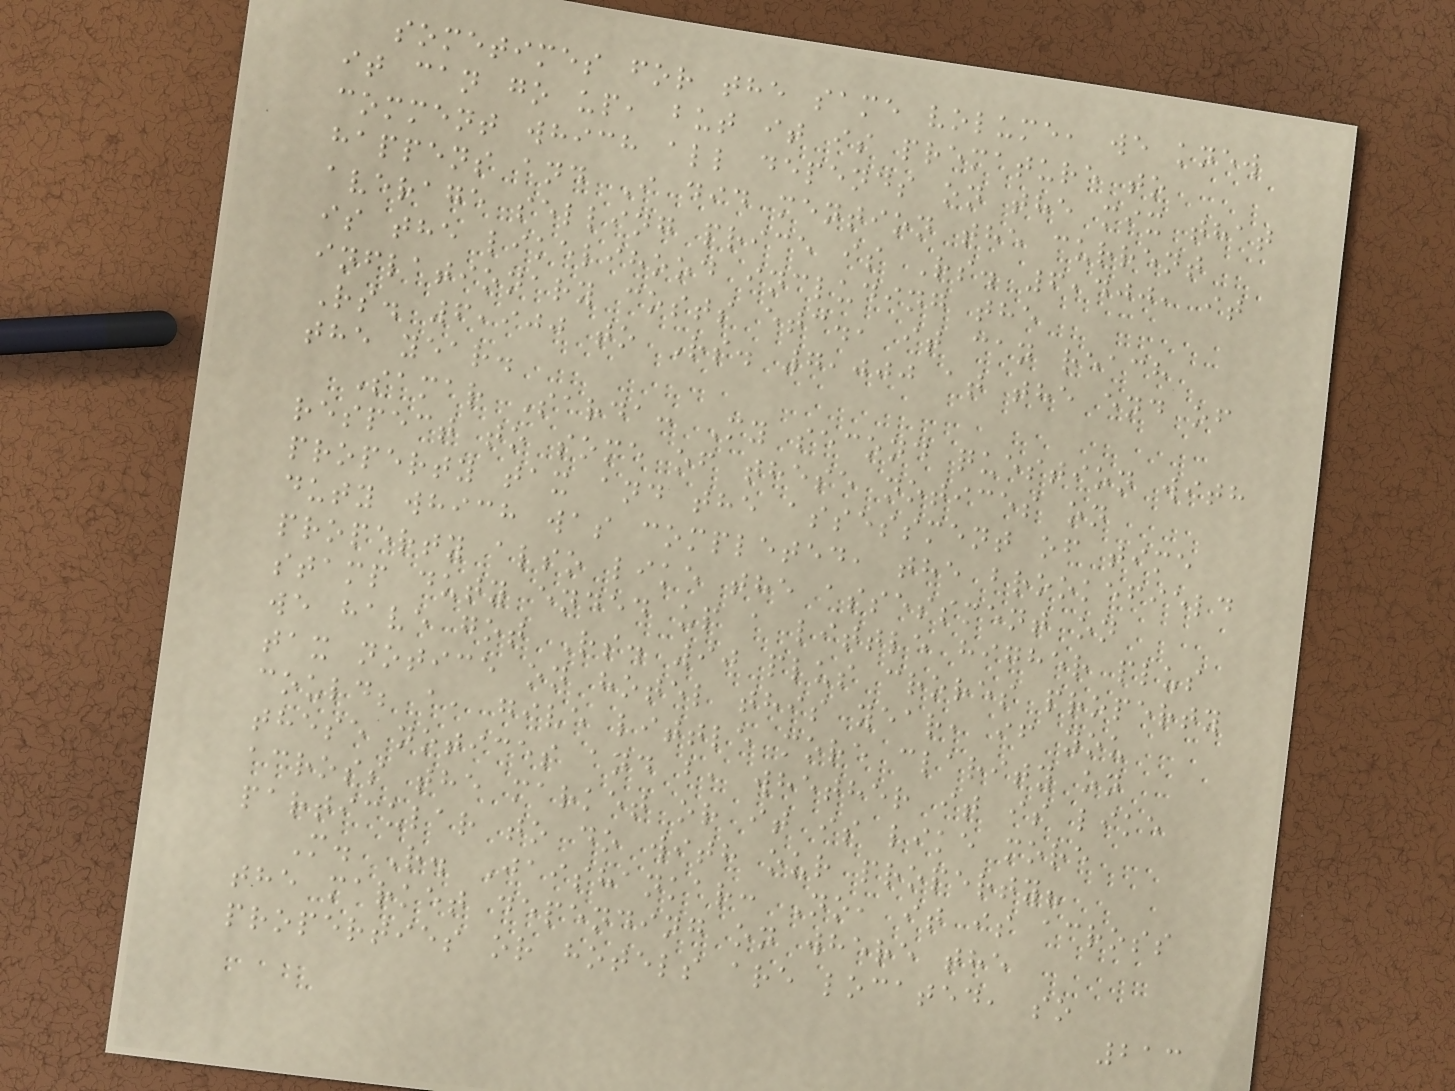sometimes for the same volume, we knew
it can go up, but it is premature to
comment which all depends on the mix that
happens and I did mention the current
average selling price is Rs. 6,400, it
is the likelihood including the
inflationary costs etc., it can reach
Rs. 6,900 to Rs. 7,000 at the end of
the year.
Samar Sarda: My second question with
respect to some of these notices on
property tax and the assessment of time
duty which was completed, the brookefield
property also like the assessment on
stamp duty ended up a little higher plus
we have got Rs. 90 plus crores property
tax notice on hotel this year, if you
could; a, give little more clarity on
these notices and b, whether it is like
across the market or it is like more
particular to do with our property?
M. R. Jaishankar: No, it is across
the market depending on where the
properties or hotels are located, so
213
